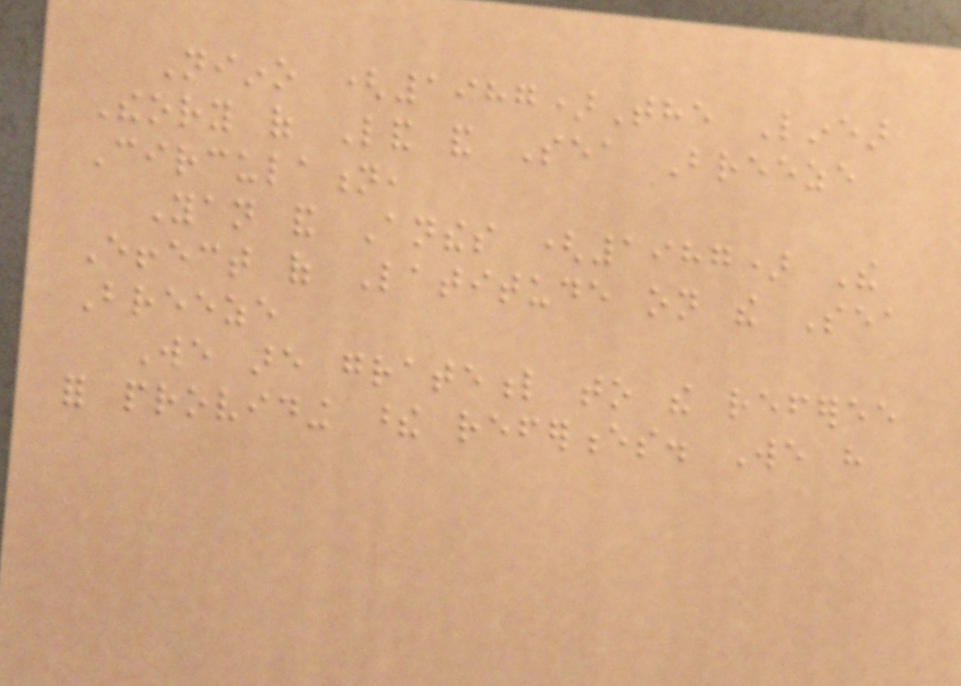Niino (1987)The Linear
Theory of Land and Sea Breeze
Circulation,
Yan and Anthes (1987) The
Effect of Latitude on the Sea
Breeze
We are grateful to the referee
for providing these references. We have
